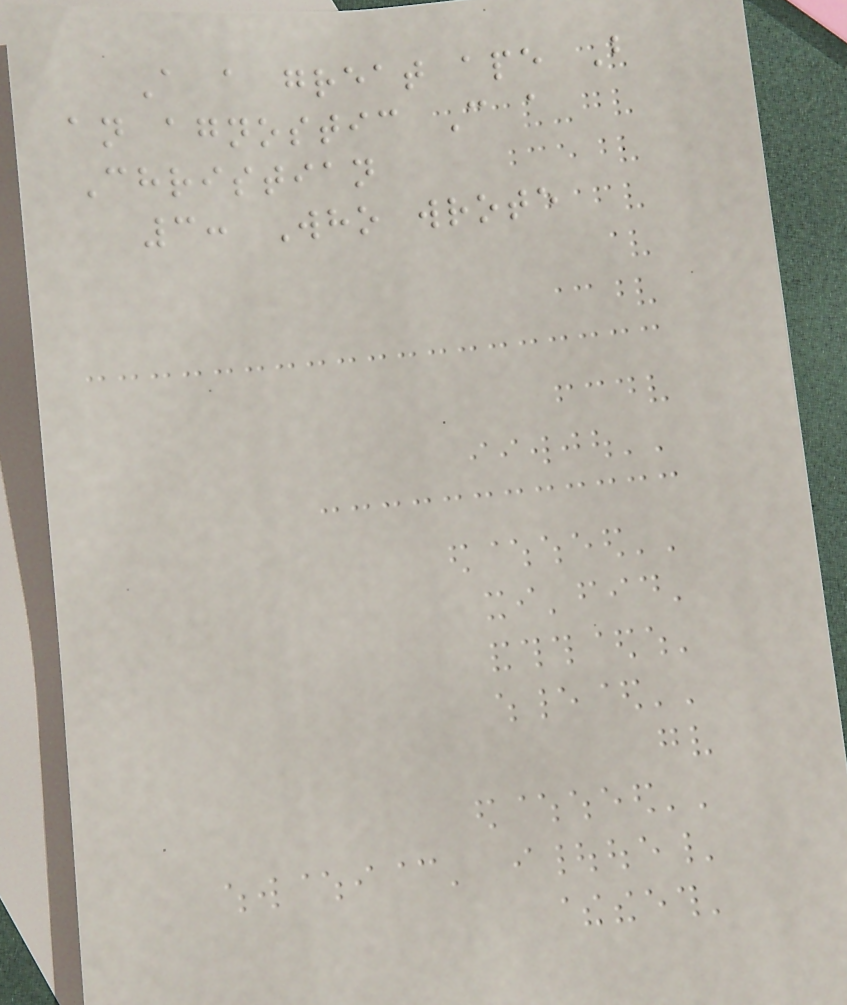A a great ape B
an agnostic C a
Christian
3: Who wrote
